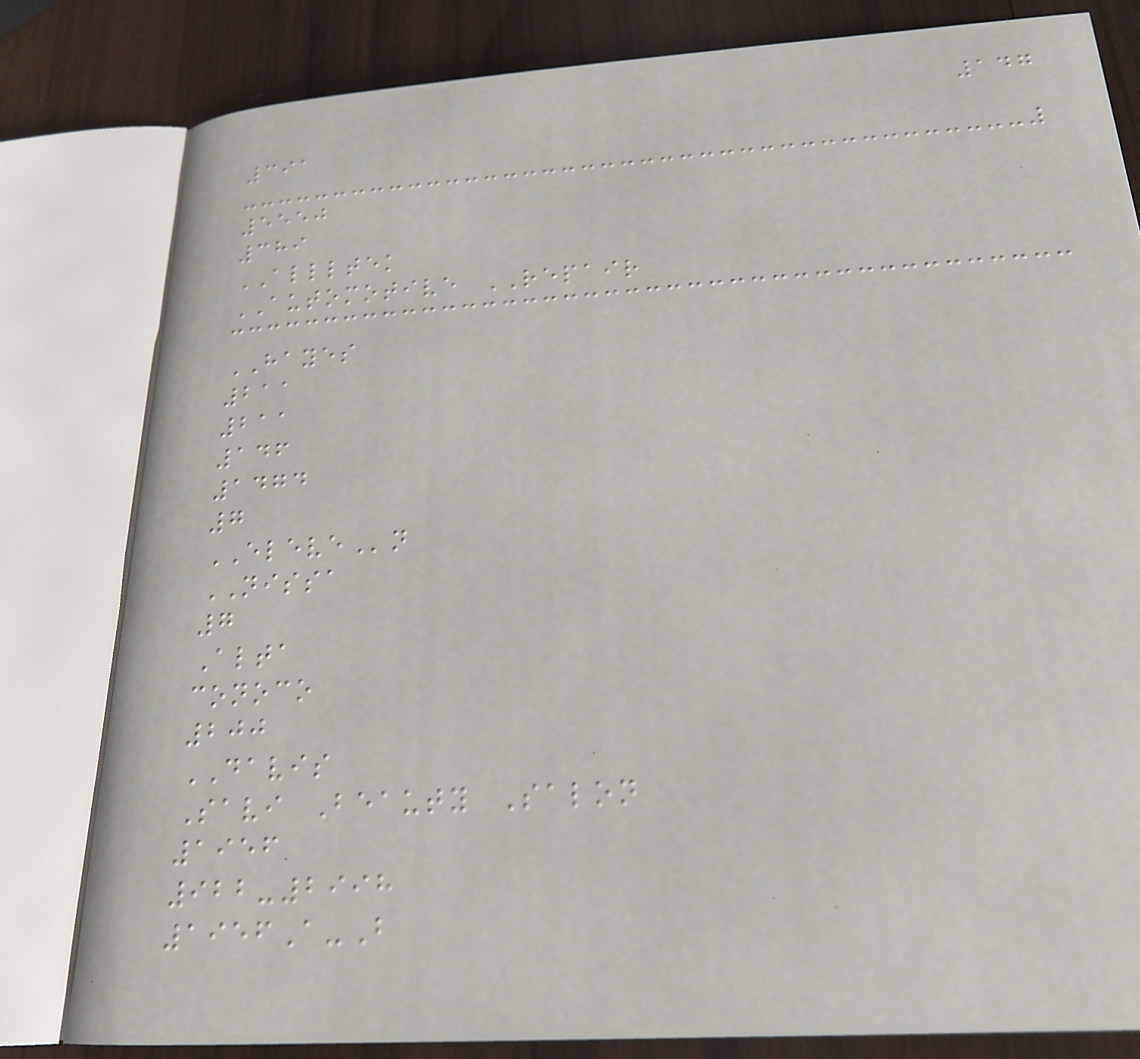147
391
5550
389
ALLLTEK
AUTOMOTIVE REPAIR
HAYES
211
211
146
1474
7
ELEVEn
NISSA
7
Alta
conoco
200
DAVIS
Savi Beauty Salon
1956
922-2998
1956A-B
